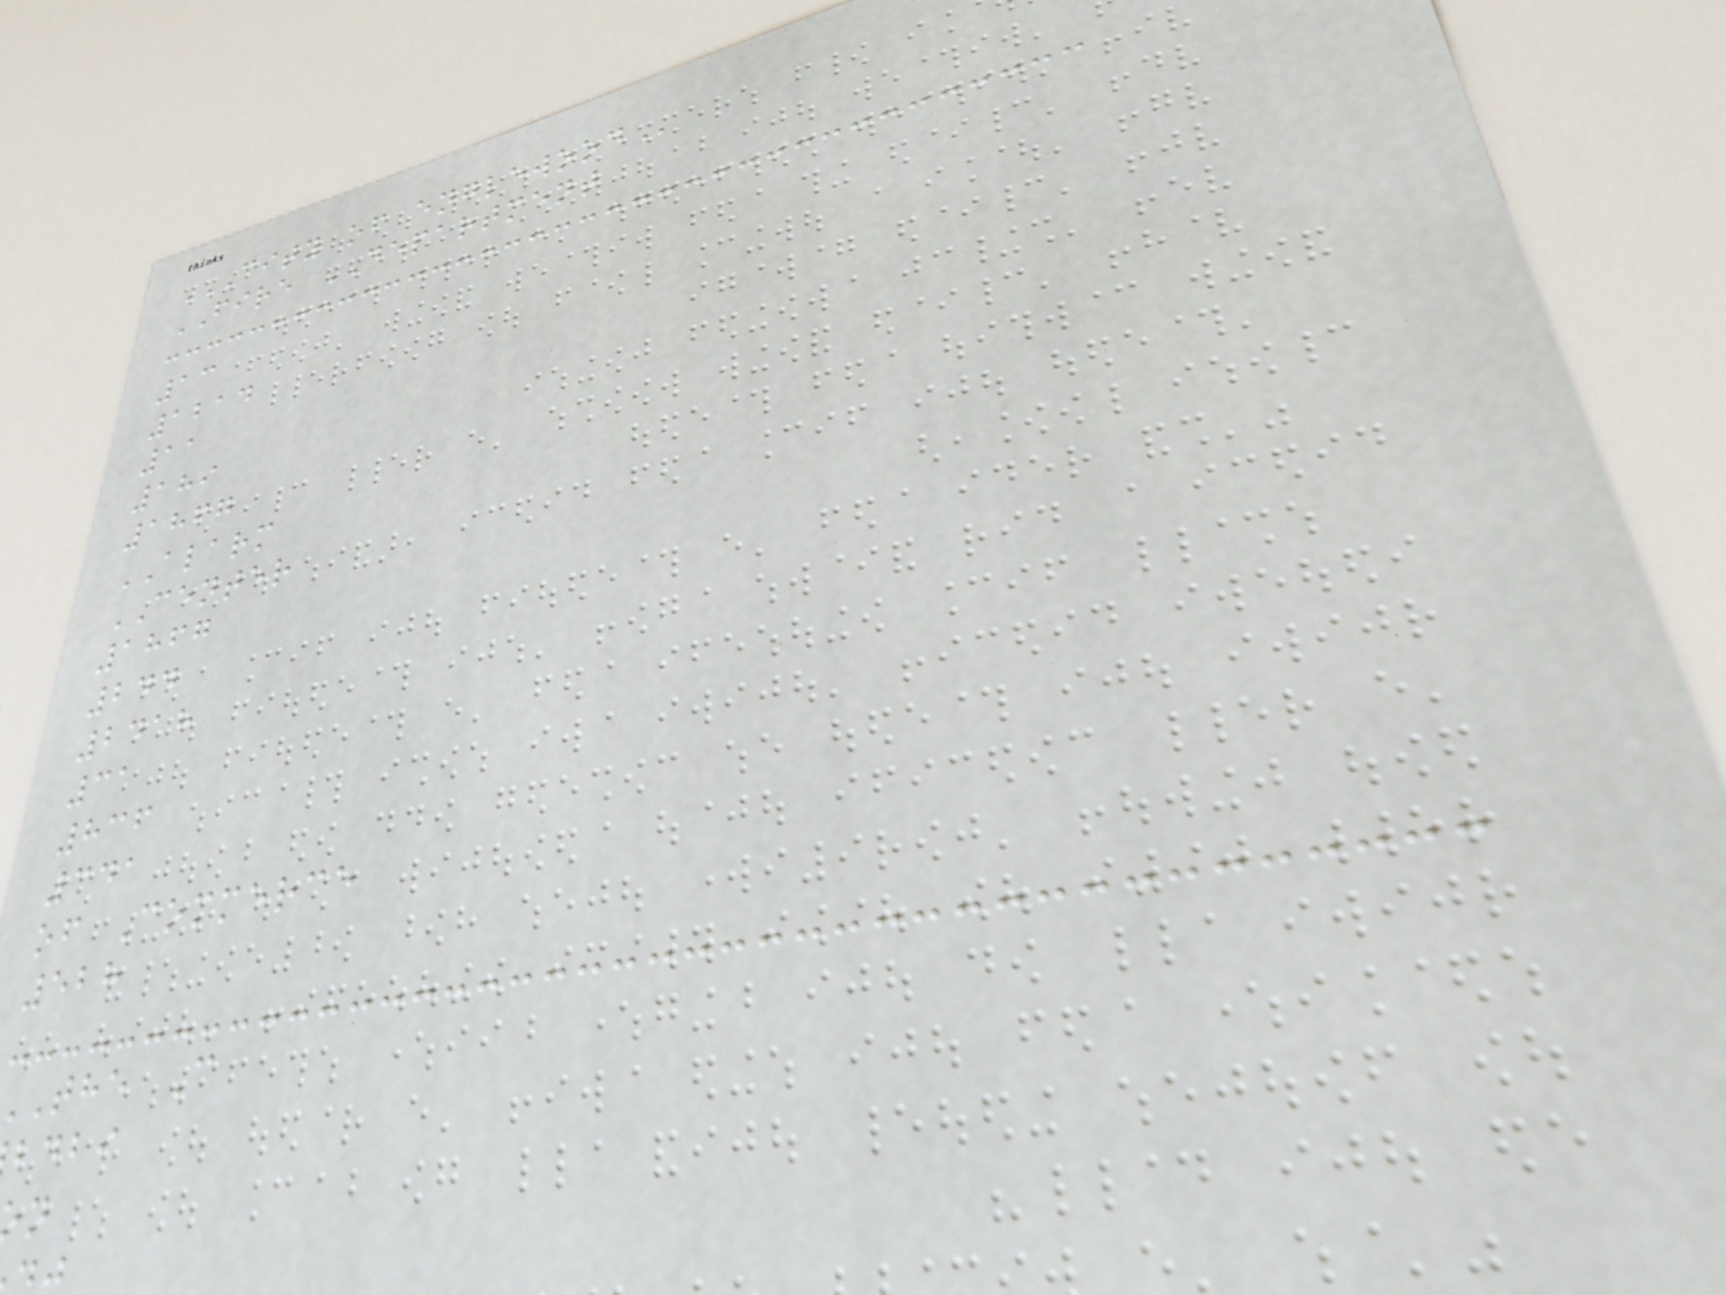CITY OF ENGLEWOOD
FIRE DEPARTMENT
13
1214
11
189
1867
ALARM
CENTER
1867
244
2418
31
836
341
of Commerce
528
the C
bdbi
